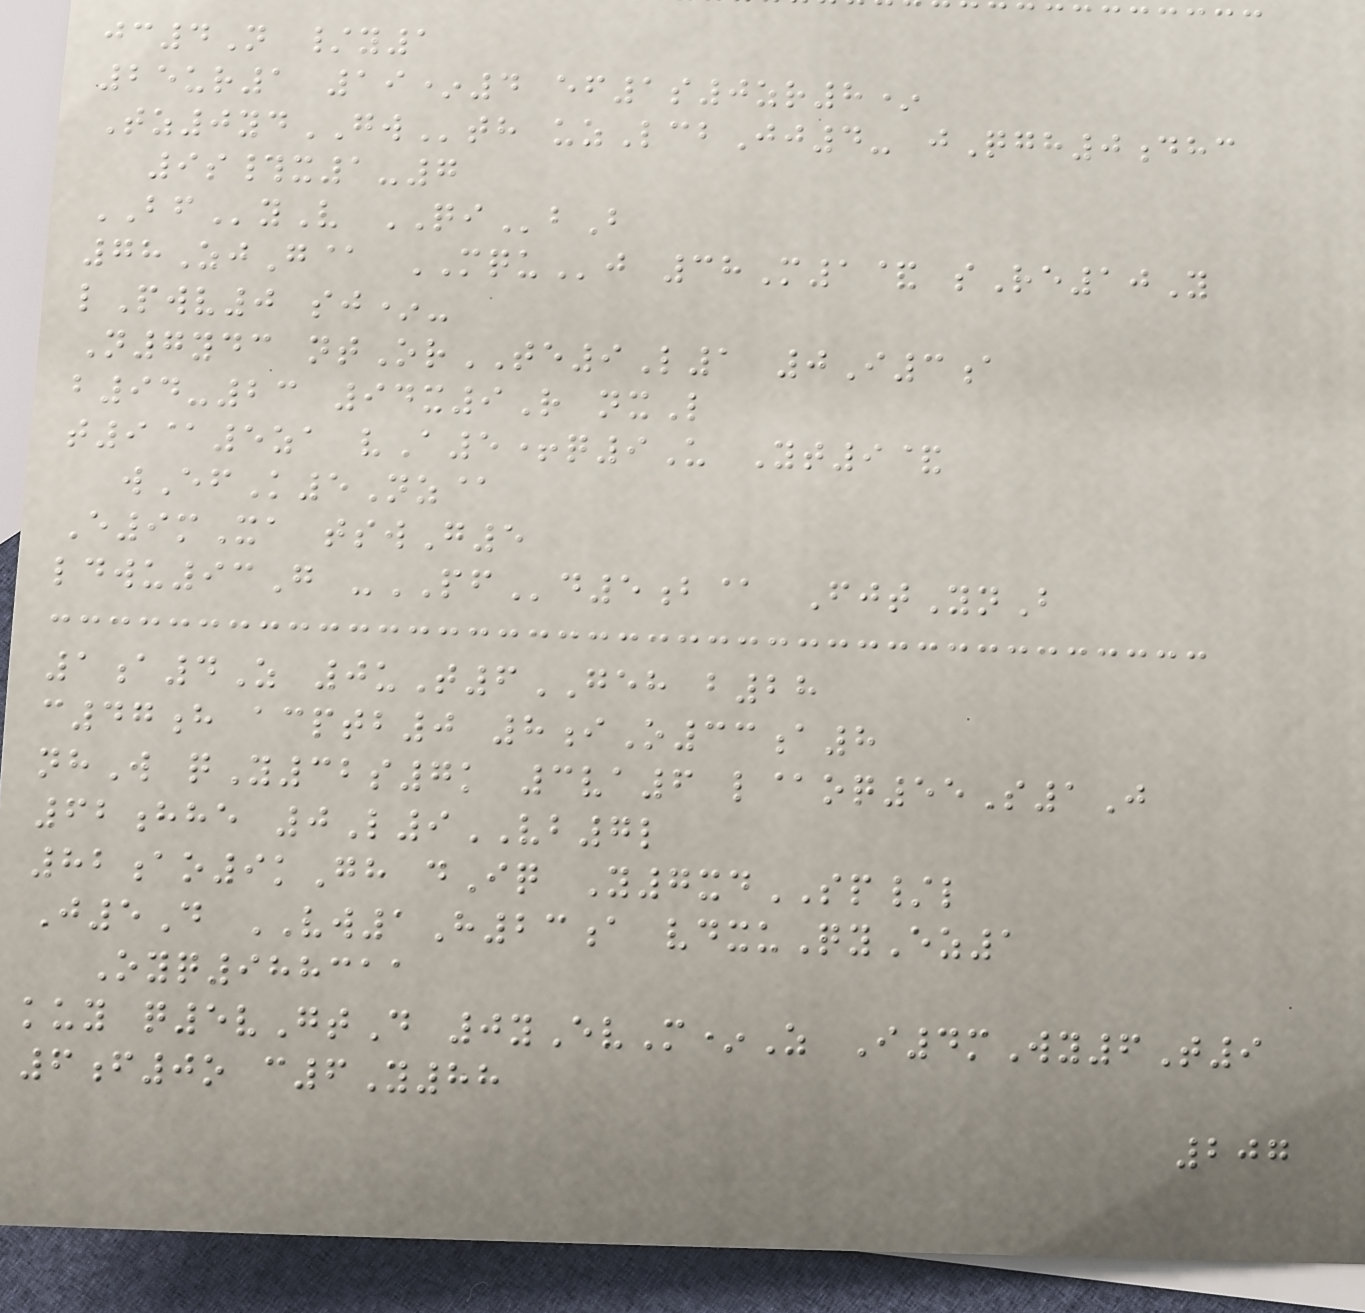jc4N /y1
25ur1 19*4 ef1s0zr8*
Tz0ydGWth uzLcbJj4- jQgh0dhc
9s#x1-7
BFyV QIbB
78ZjG@ MQUj 38M1& sRe10Y
lPwv0 sj*-
N7ydc ntOrTE9L1 0I3a
b94-23 94x9R nxL
t9@5za vA5+q9U Yt9&
wEfK5Nz@
E9mXa tswG5
ldwu93G -PFd5b@ FjtYnB
1a4Z 0uT6GEH b28
c47h acptb0 8iO33a8
nhW qY32s7k 3va6 l@oq55S1J
62hhe 0L9VB7l
82ao9kGh dIq Y7xdSP/l
J5D VW1H23a vdxuQyEz1
Oyq988311
kuy q5vGtD 0yEvM*Z I4mWy6T9
6f0o c6Y88
207
